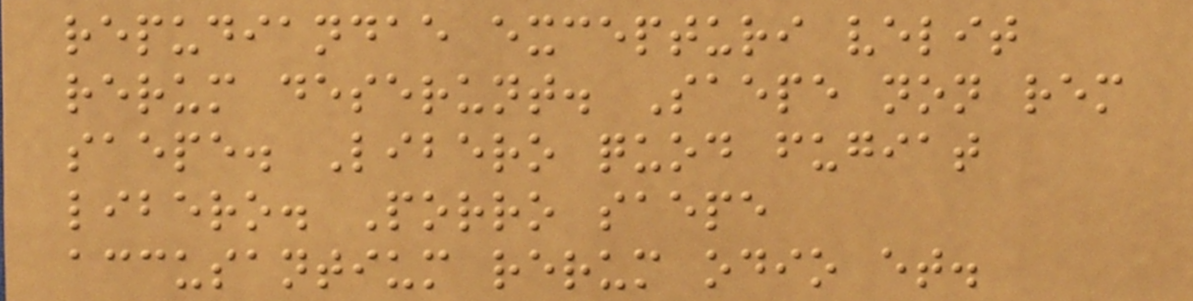repudiandae excepturi velit
rerum deserunt. Saepe non rem
saepe. Libero quod fugiat
libero. Porro saepe
accusantium rerum odio et.
